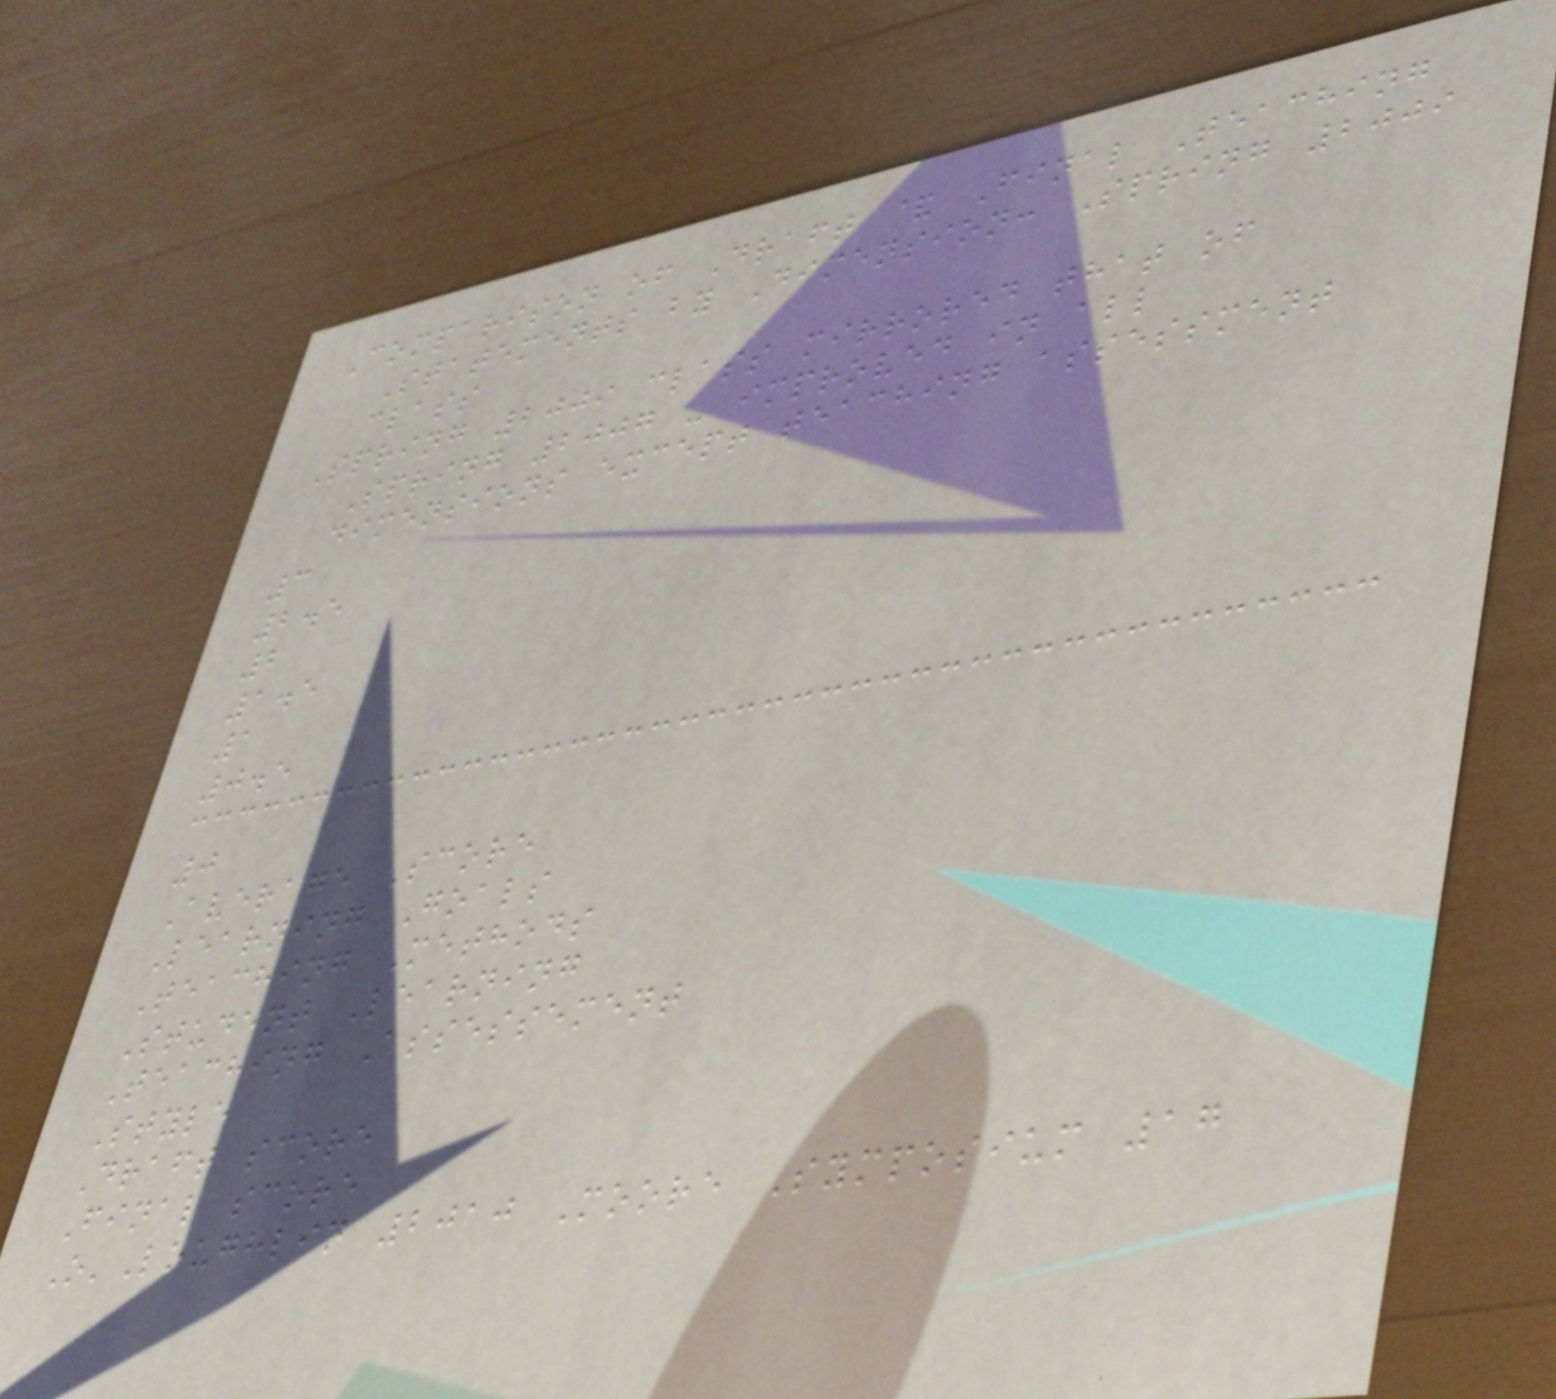Comparison of Draft & Final Teaching
Statements by Dimension: Spring 2009
class
Spring 2009 class mirrored that of
Spring 2007 - improved in all
dimensions except teaching assessment
3
2.5
2
1.5
1
0.5
0
Average Score
Learning Goals
Teaching Methods
Student Learning
Teaching Assessement
Style
Draft score
Final score
O'Loughlin 2010 Moore Symposium 17
